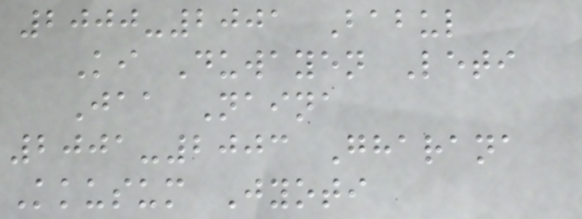2000-2001 Babul
Ki Duwayen Leti
Jaa Naina
2001-2003 Gharana
Kkusum Jyoti
